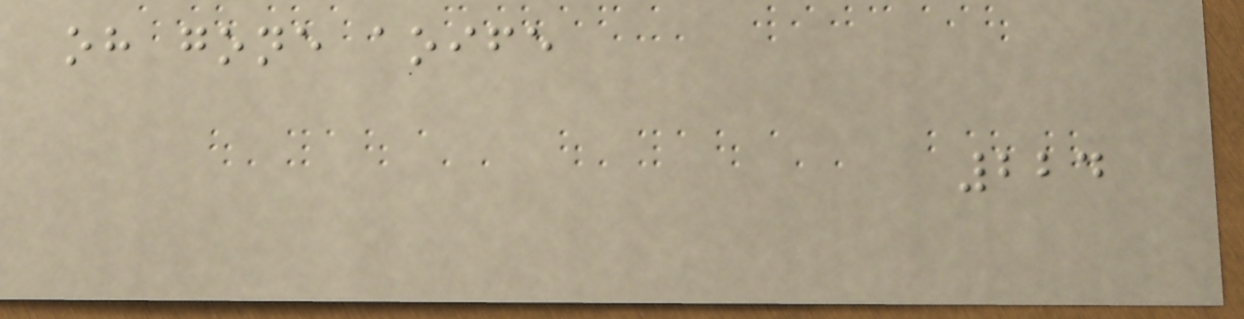oh gone aoife
224
